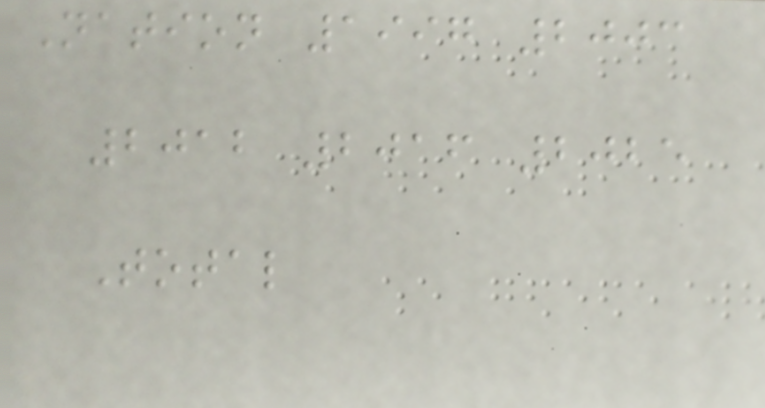Nation 1997 2003
2012 2016 2025
Total
